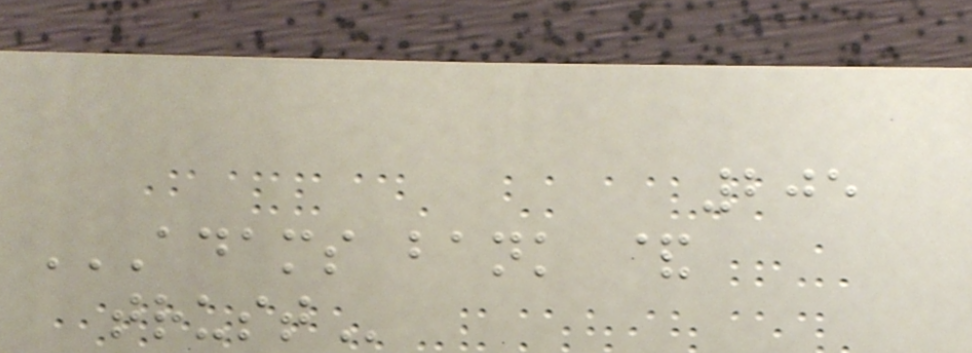205
ADAMS BANK &
TRUST
